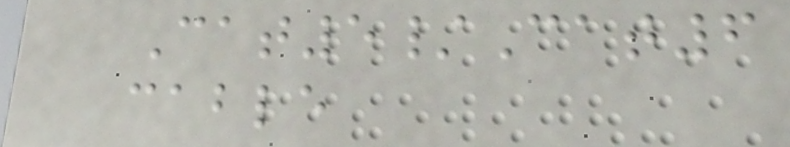Cat5/Cat6
cable
